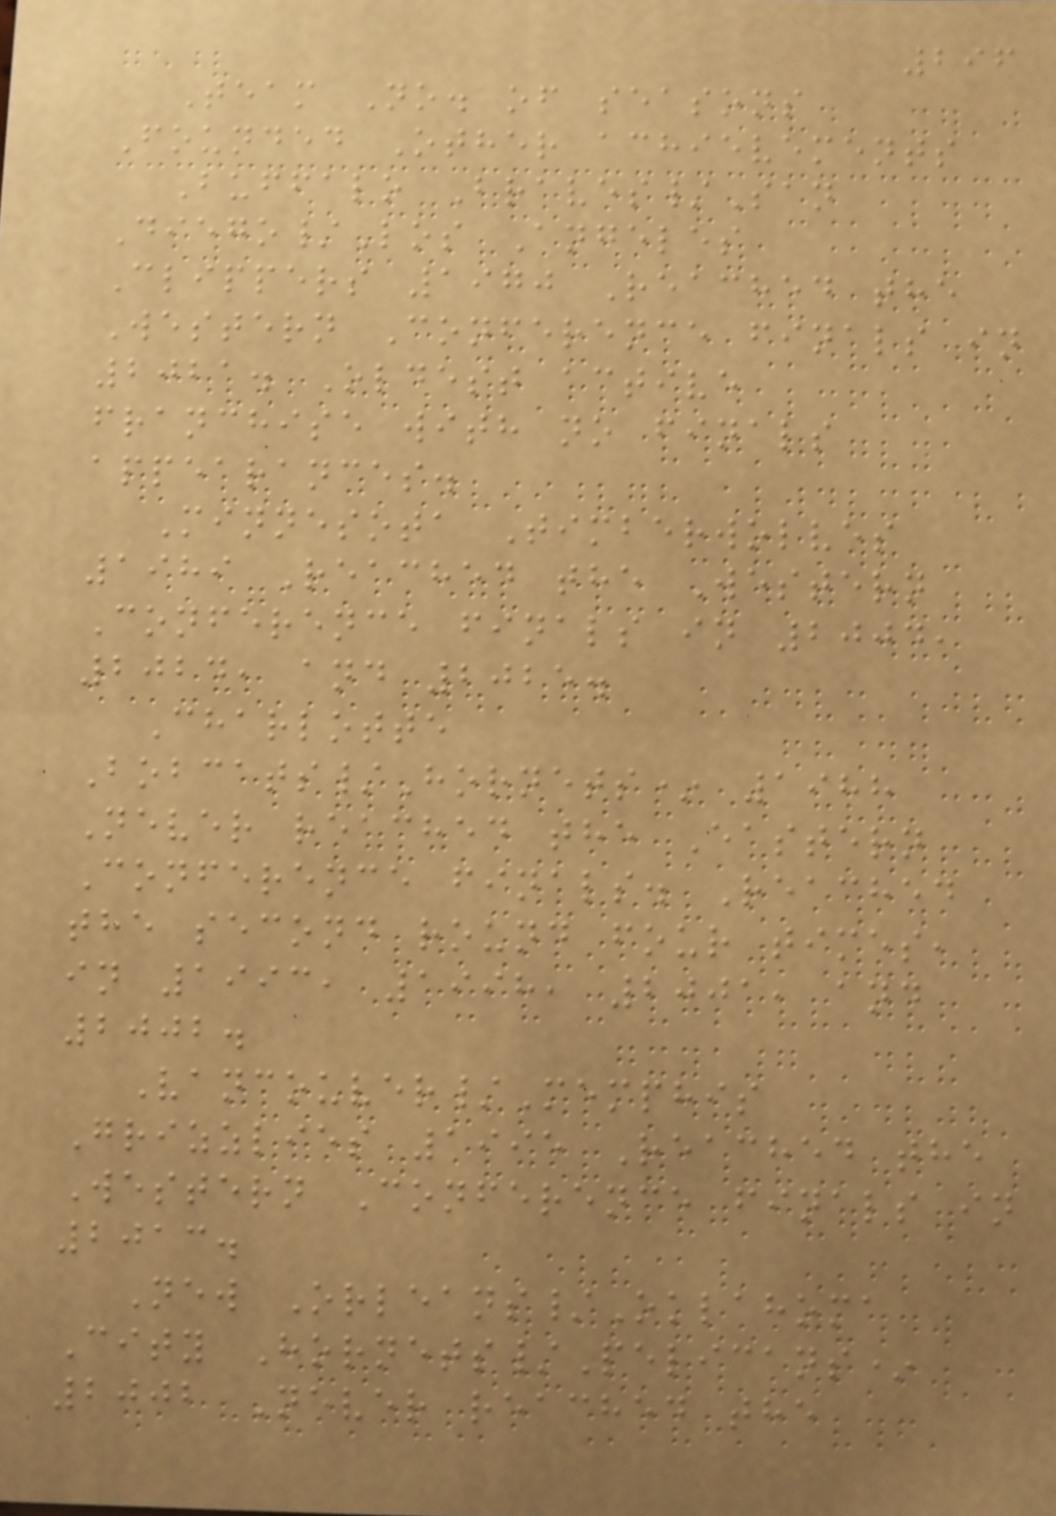296
Team No. of seasons
Founded Other achievements
Buffalo Braves/San
Diego/Los Angeles
Clippers 1970 Reached the
Western Conference finals in
2021. Oldest active
franchise with no finals
appearances.
Minnesota Timberwolves
1989 Reached the Western
Conference finals in 2004,
2024, and 2025.
Charlotte
Bobcats/Hornets* 1988
Never reached the Eastern
Conference finals. Reached
the second round four times,
in 1993, 1998, 2001, and
2002.
Vancouver/Memphis
Grizzlies 1995 Reached the
Western Conference finals in
2013.
New Orleans/Oklahoma
City Hornets/Pelicans*
2002 Never reached the
